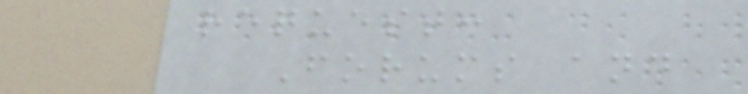request:
Forums and
